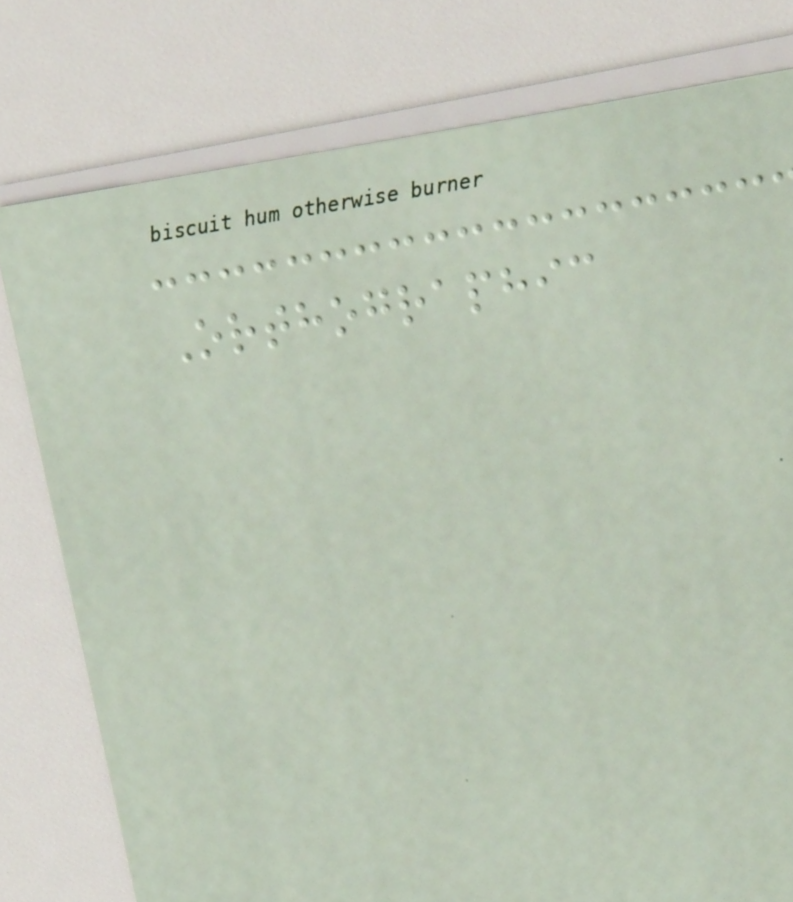Orthographic
